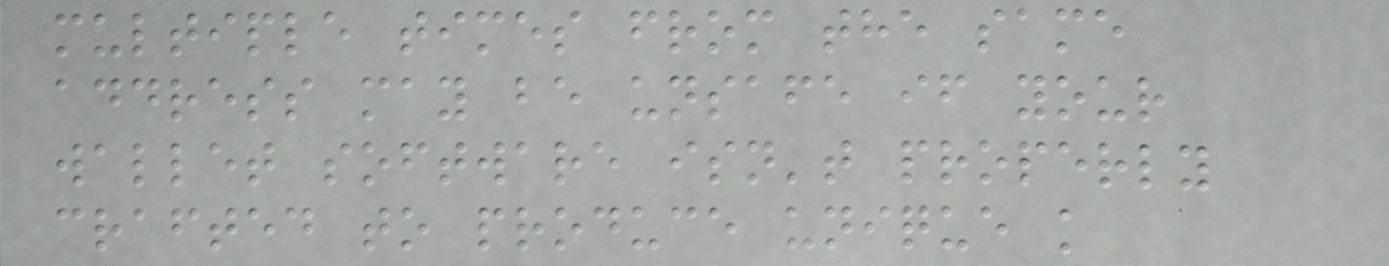multiple times from the same
address may be unsafe if your
wallet software isn't properly
crafted to produce unique k
